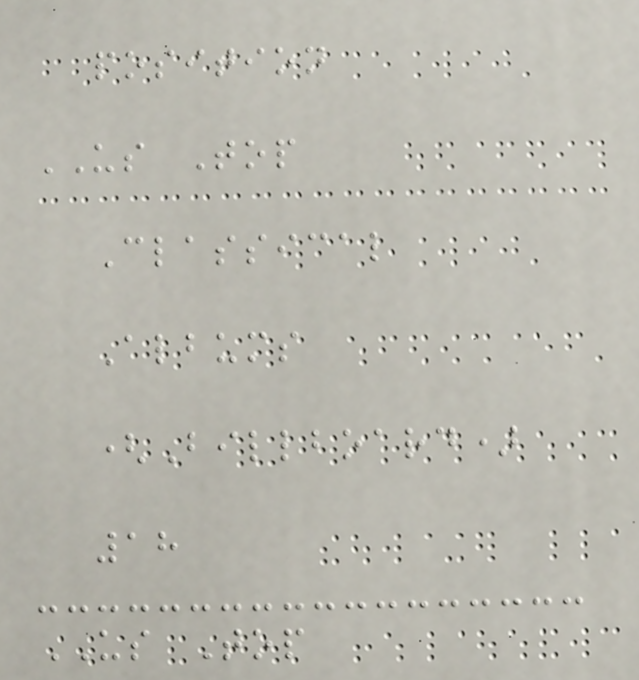position
US Top
Classical
Albums
(Billboard)
18
US Top
